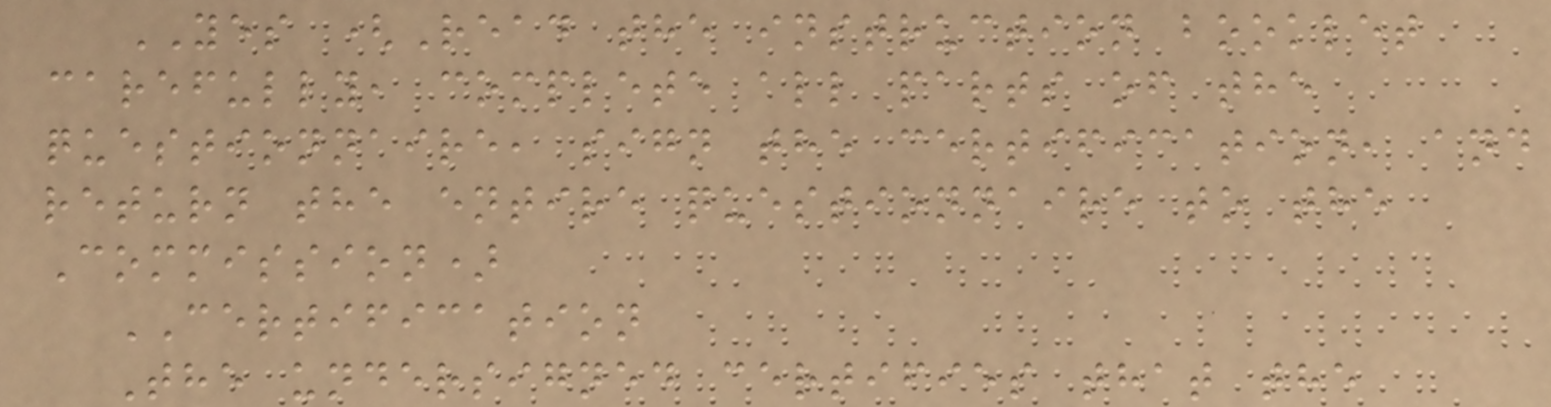YES (Read the instruction booklet
carefully, complete all parts of the
questionnaire, sign the certification, and
return the entire questionnaire to the
Commission)
CERTIFICATION
The undersigned certifies that the
